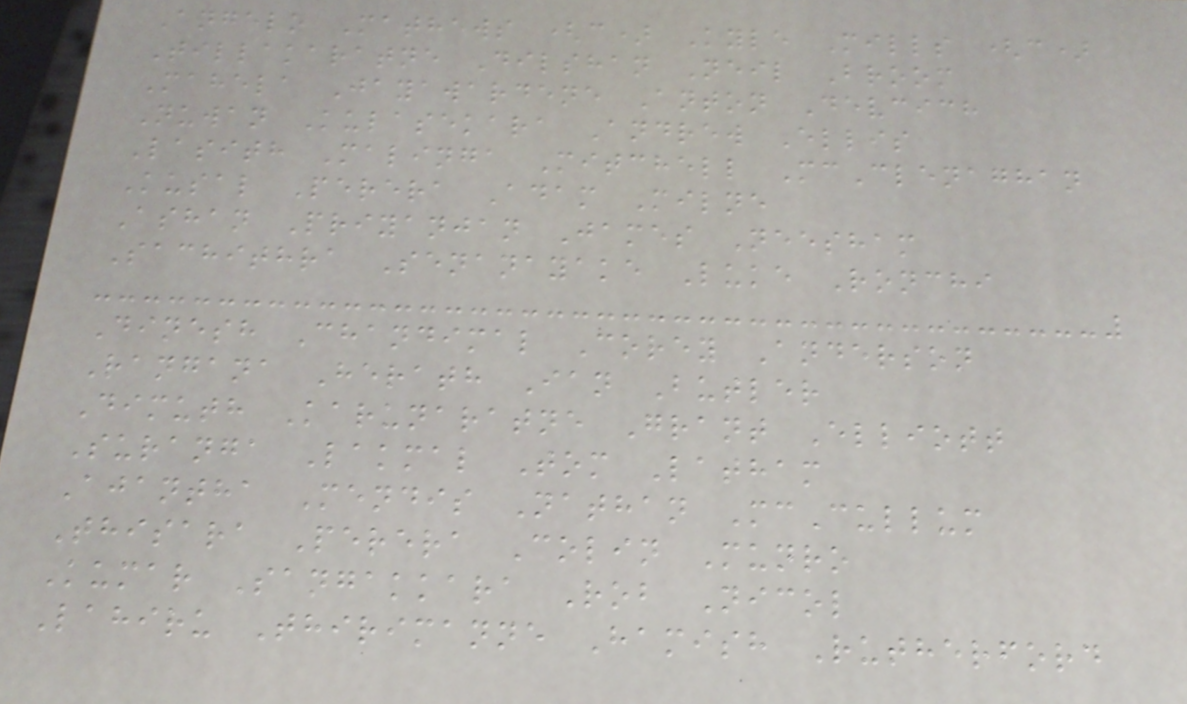Angelo Mathews (c) Kyle Mills (c)
Tillakaratne Dilshan Neil Broom
Mahela Jayawardene Anton Devcich
Nuwan Kulasekara Andrew Ellis
Lasith Malinga Mitchell McClenaghan
Kusal Perera Adam Milne
Ashan Priyanjan James Neesham
Sachithra Senanayake Luke Ronchi
Dinesh Chandimal Corey Anderson
Rangana Herath Ian Butler
Dimuth Karunaratne Grant Elliott
Suranga Lakmal Tom Latham
Ajantha Mendis Nathan McCullum
Thisara Perera Colin Munro
Kumar Sangakkara Rob Nicol
Lahiru Thirimanne Hamish Rutherford
